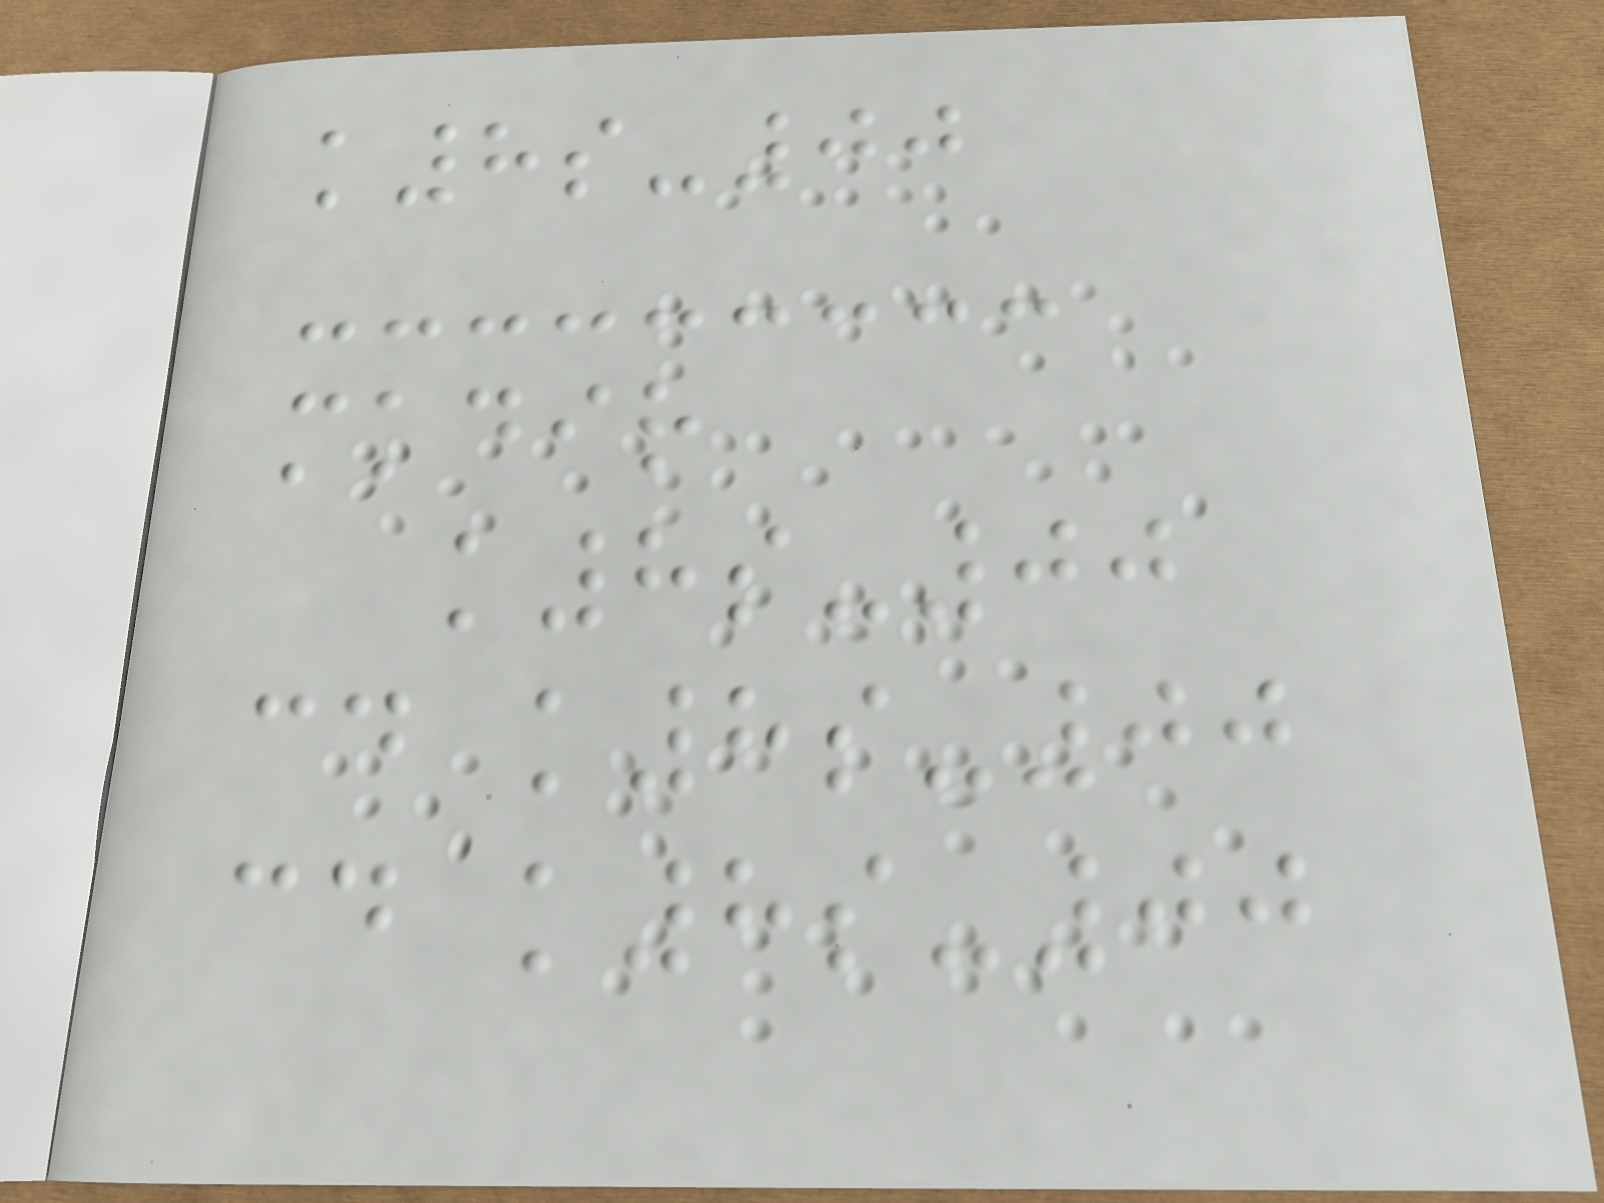k8s-00
mkdir
k8s-00
cd k8s-00
cd k8s-00
